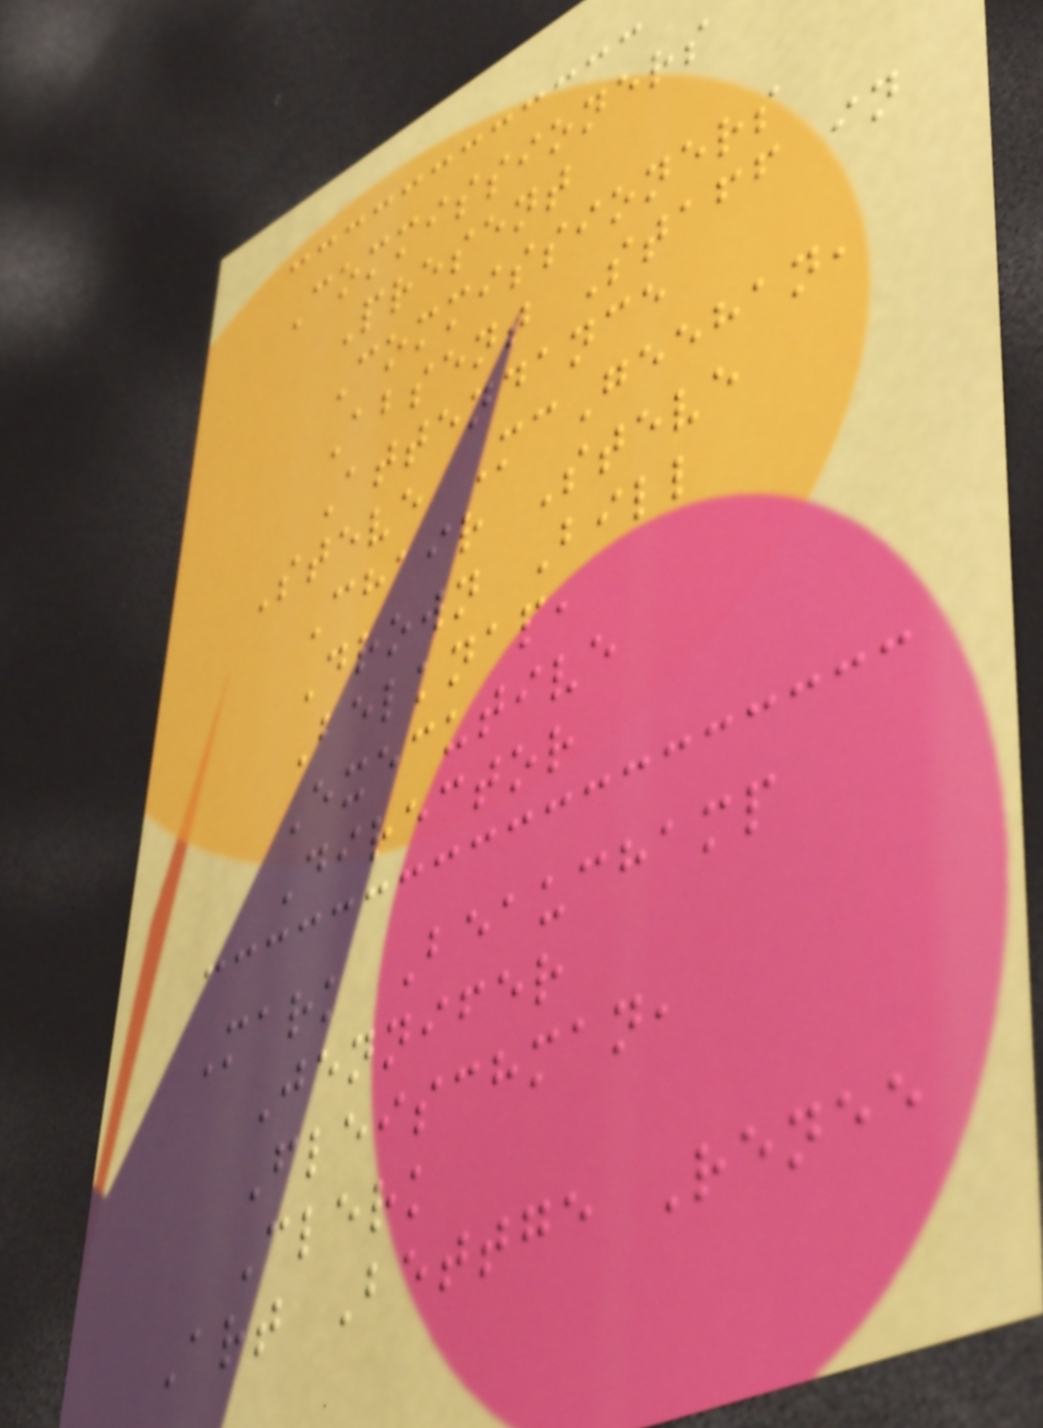Commissioners
Present
Commissioners
Absent Staff in
Attendance
Steve McGeehan,
Chair Steve
Drown Bill
Belknap,
Executive
Director
Mark Beauchamp
Jennifer
Fleischman,
Clerk
Art Bettge Renee
